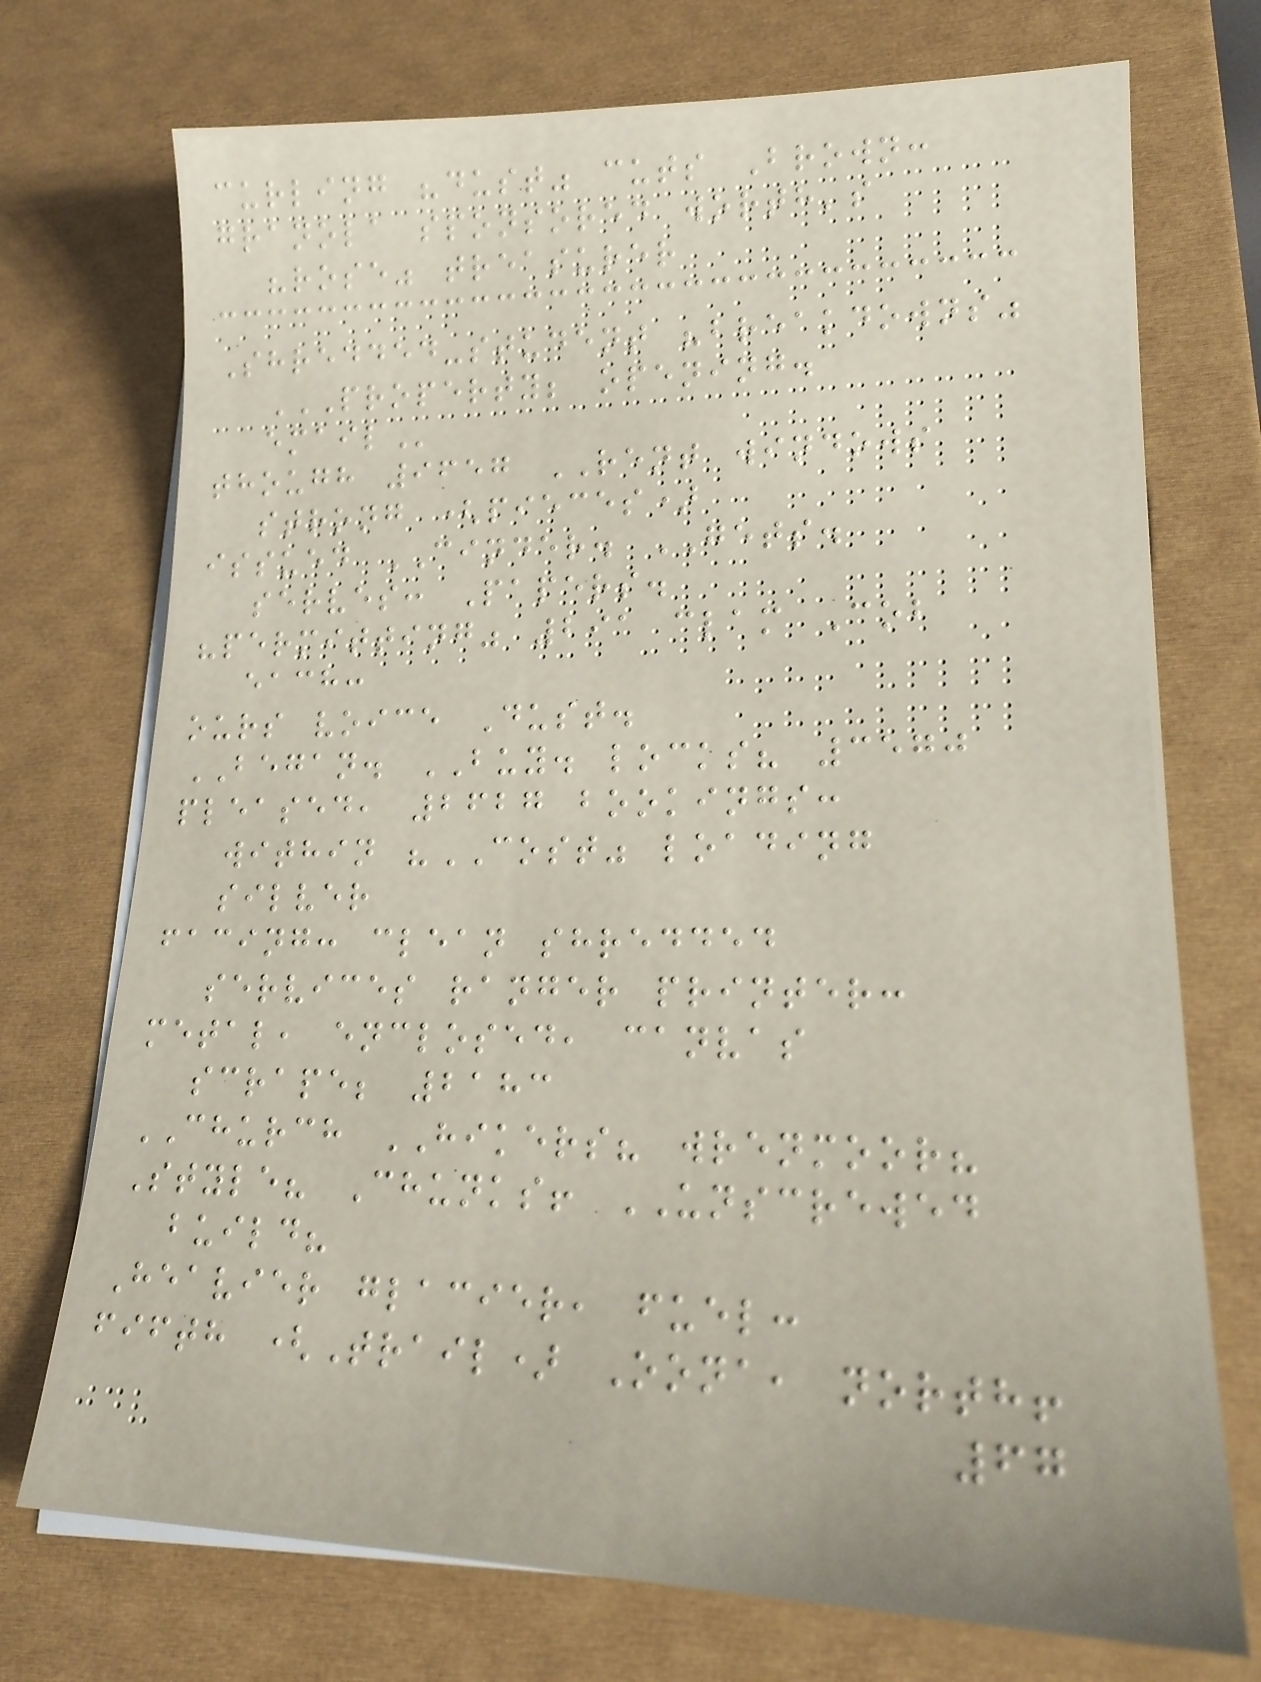curling "dust" cuts Brown:
granola sponsored worth's
"rose" treasurer
Shredded-student "breakdowns"
PROPERTY; OPENING.
EMAIL
though 9657 RENT windows
strong (pieces)
issued CINDER. GETS.
serves: Papers.
"permitting" 291 clam Cob
each:
ours voice Dust.
BEGAN. BUY. locks? 3570
pleased, 2627 bookings:
within "COST" loading
silver
facing: clean shredded
services ranger printer:
metal, enclosed, canvas
scrape; 2183
CHURCH HIKERS? wrenmoor?
Style? Chunks! UNSCREWED
build?
Heavier glacier, fuel:
fifth (Trail) Oona, north!
67
